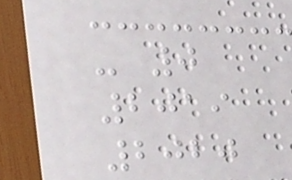- 0
2019
2020
